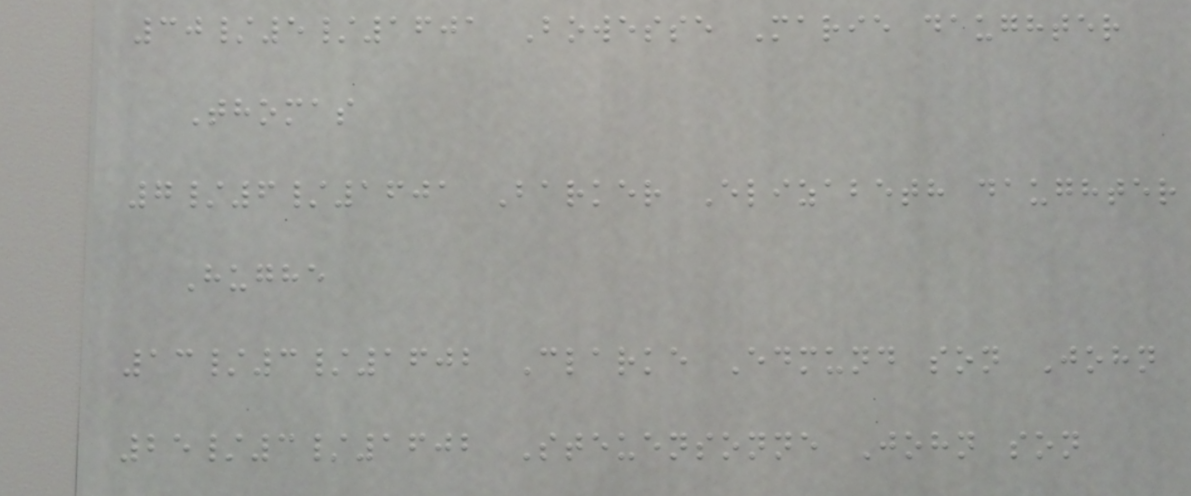30/5/1601 Bowesse Marie daughter
Thomas
7/6/1601 Barker Elizabeth daughter
Hughe
13/3/1602 Clarke Edmund son John
25/3/1602 Steuensonne John son
